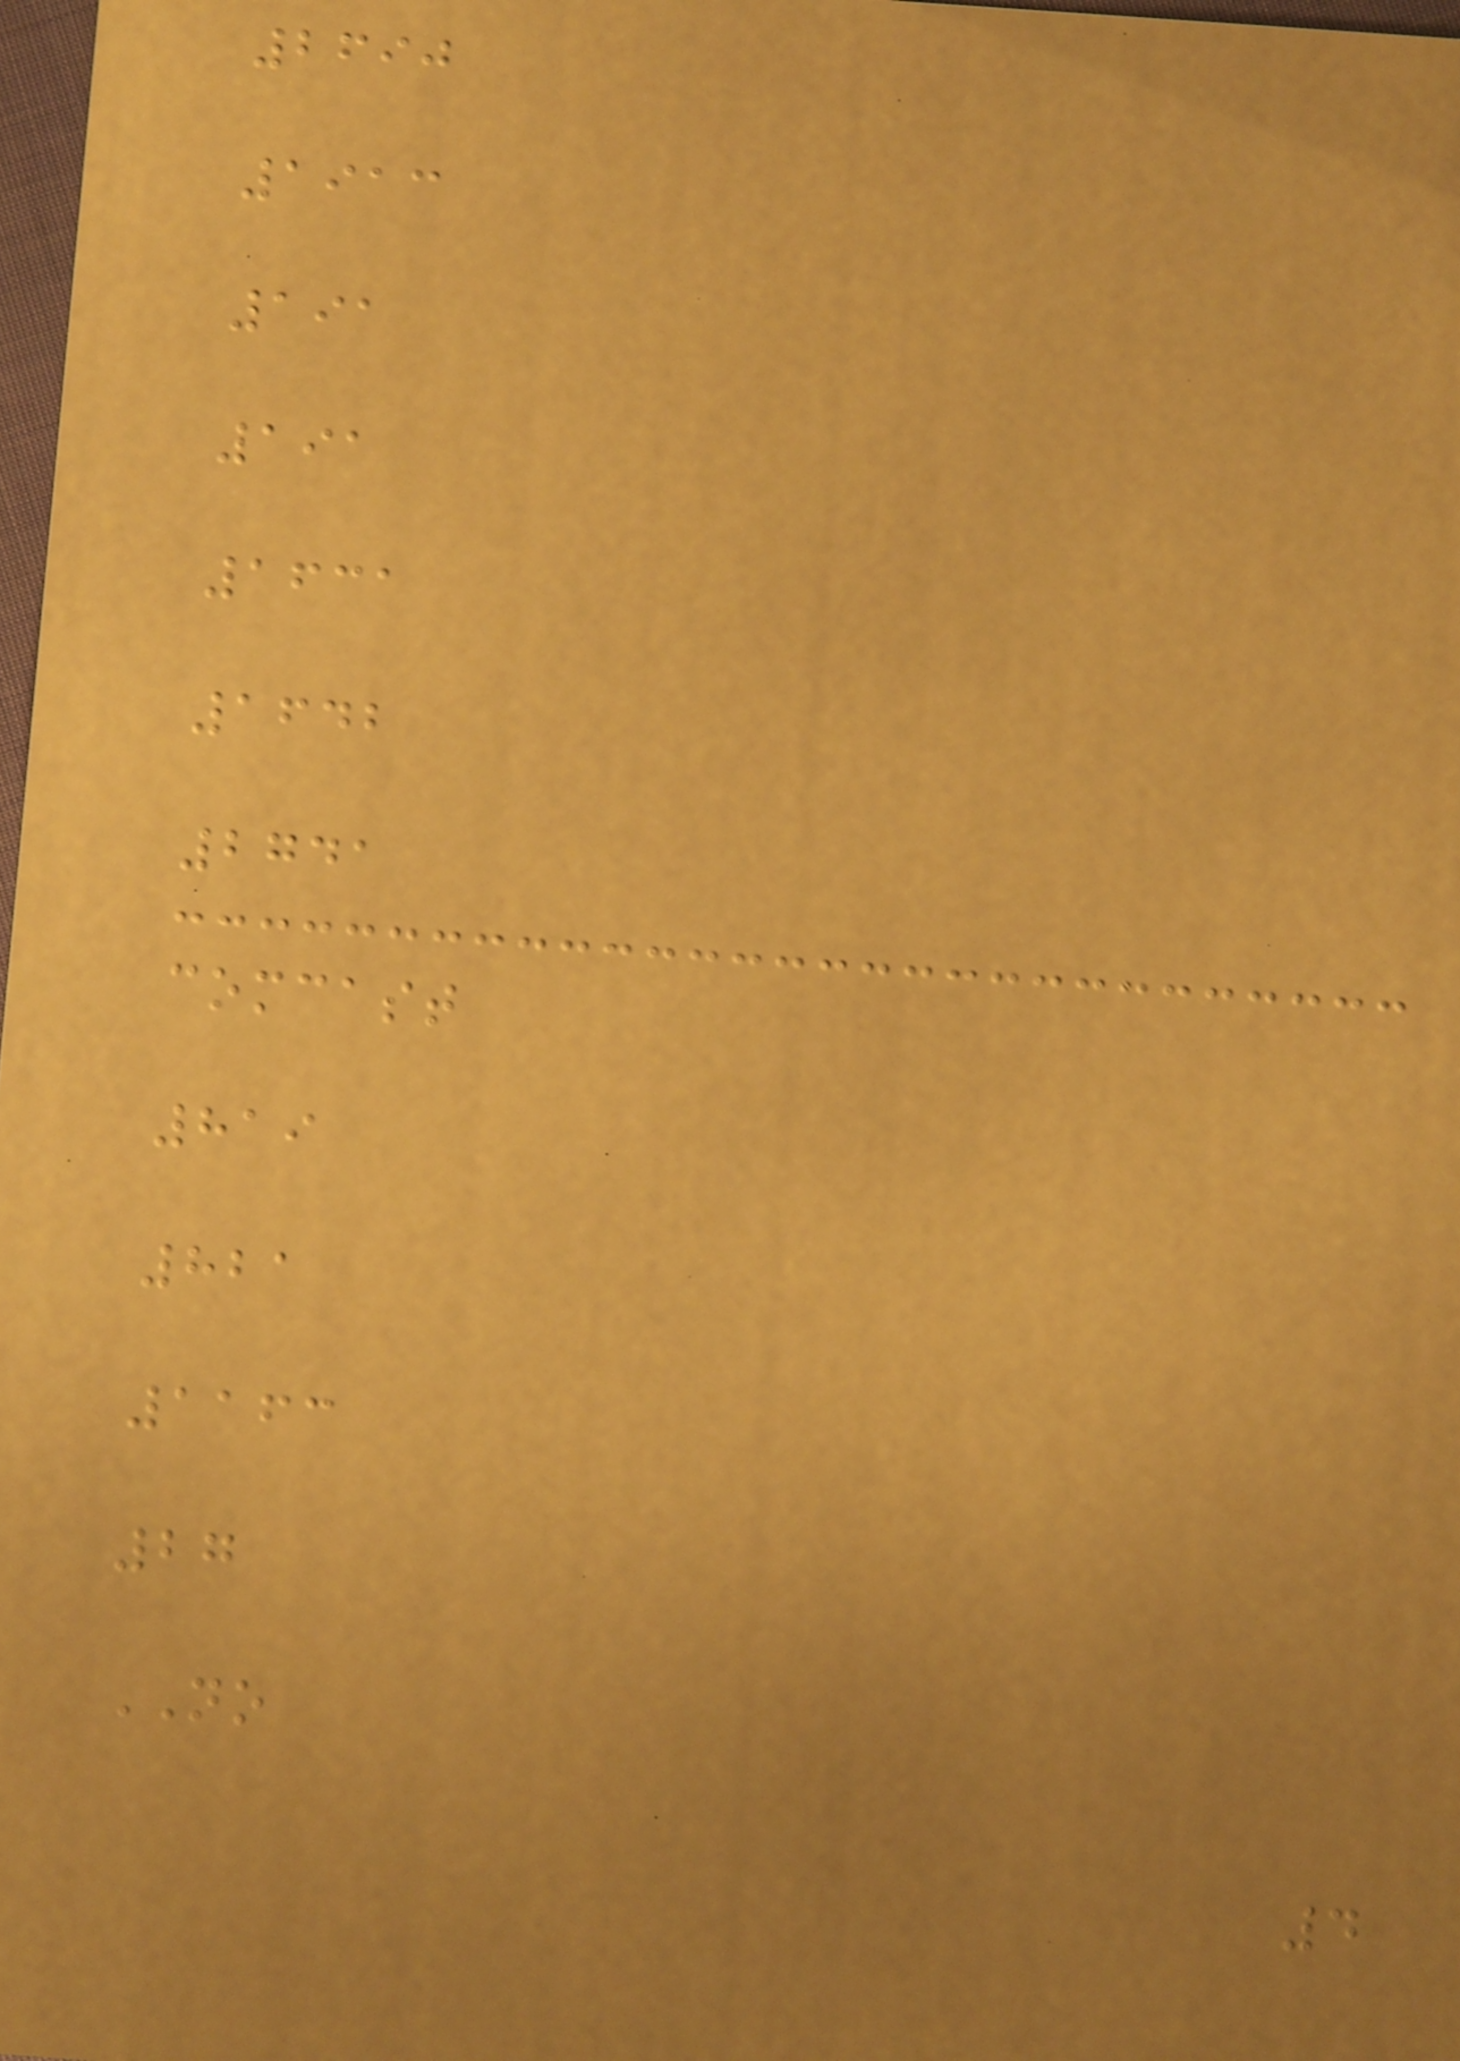2690
1913
191
191
1631
1642
2741
comcast
819
821
1163
27
NO
4
